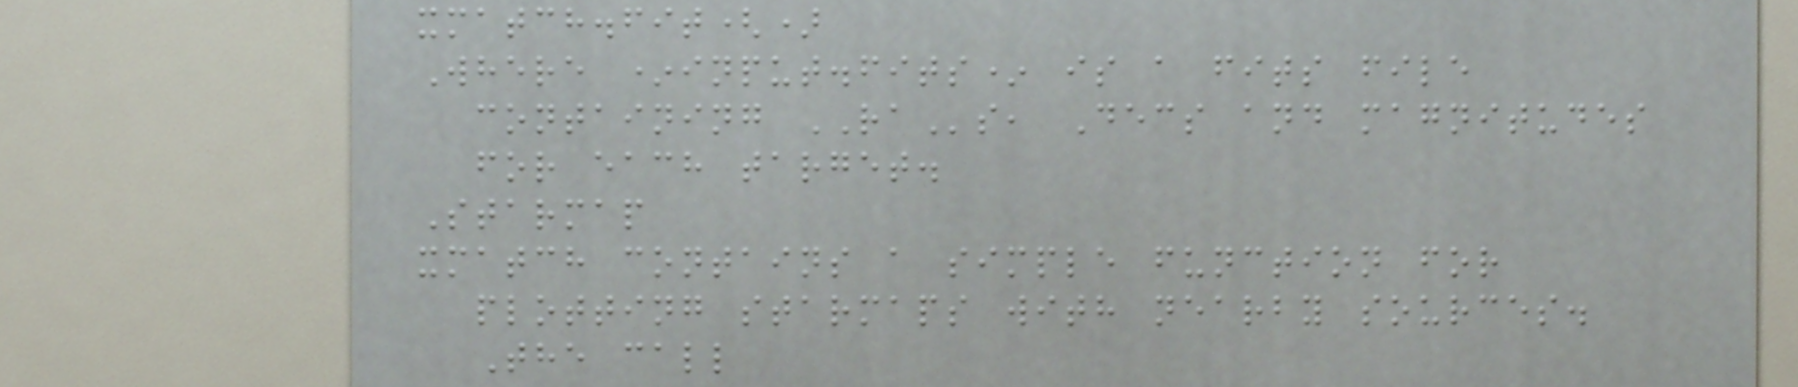xmatch.fit()
Where *input.fits* is a fits file
containing RAs, Decs and magnitudes
for each target.
Starmap
xmatch contains a simple function for
plotting starmaps with nearby sources.
The call
